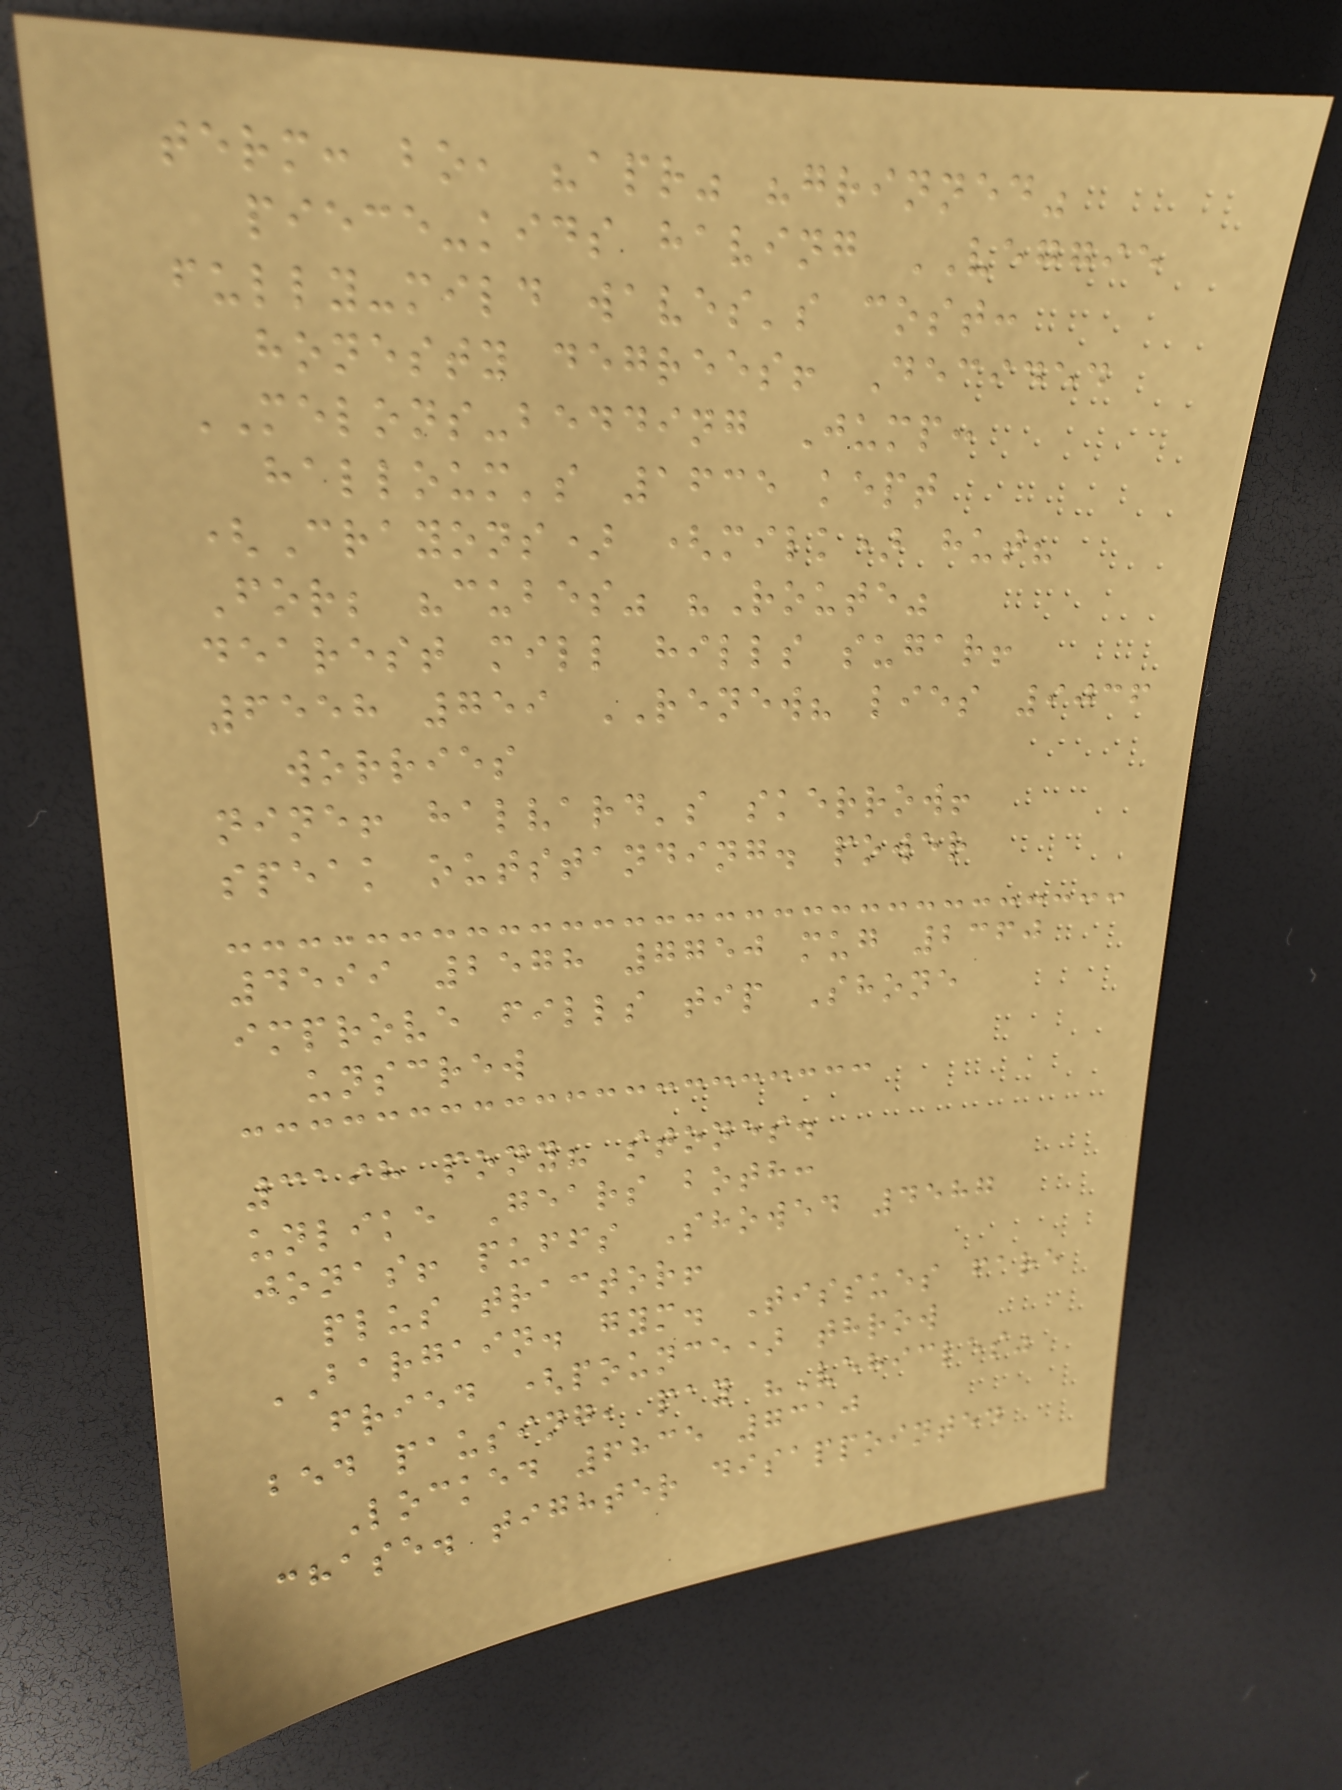term: bo, "apr" "grinned"
piece-kids having VEGGIE
fully-mild waves's cost:
honesty degrees! Decided
MELONS-bedding Jump:
halloum's 1635 kept
(Crayons) (milk) hut?
For; "cubes" "Route"
dearest mill hills sugar!
6558 759 RENEW? lies 9036
worries
nine! halvard's skerrow!
speak outstanding. power
4599 2578 7750 mug 2360
improve fills tip Shone
unscrew
3198 pony? stones.
unlike Gears both:
jonas! puffs Showed 4587
plus tractor!
BARGAIN. gym. Tissues fare
fried (pounce) throw
bed pausing, pay "Vehicles"
Locked 6835 7310
chase. tighter disappointed
